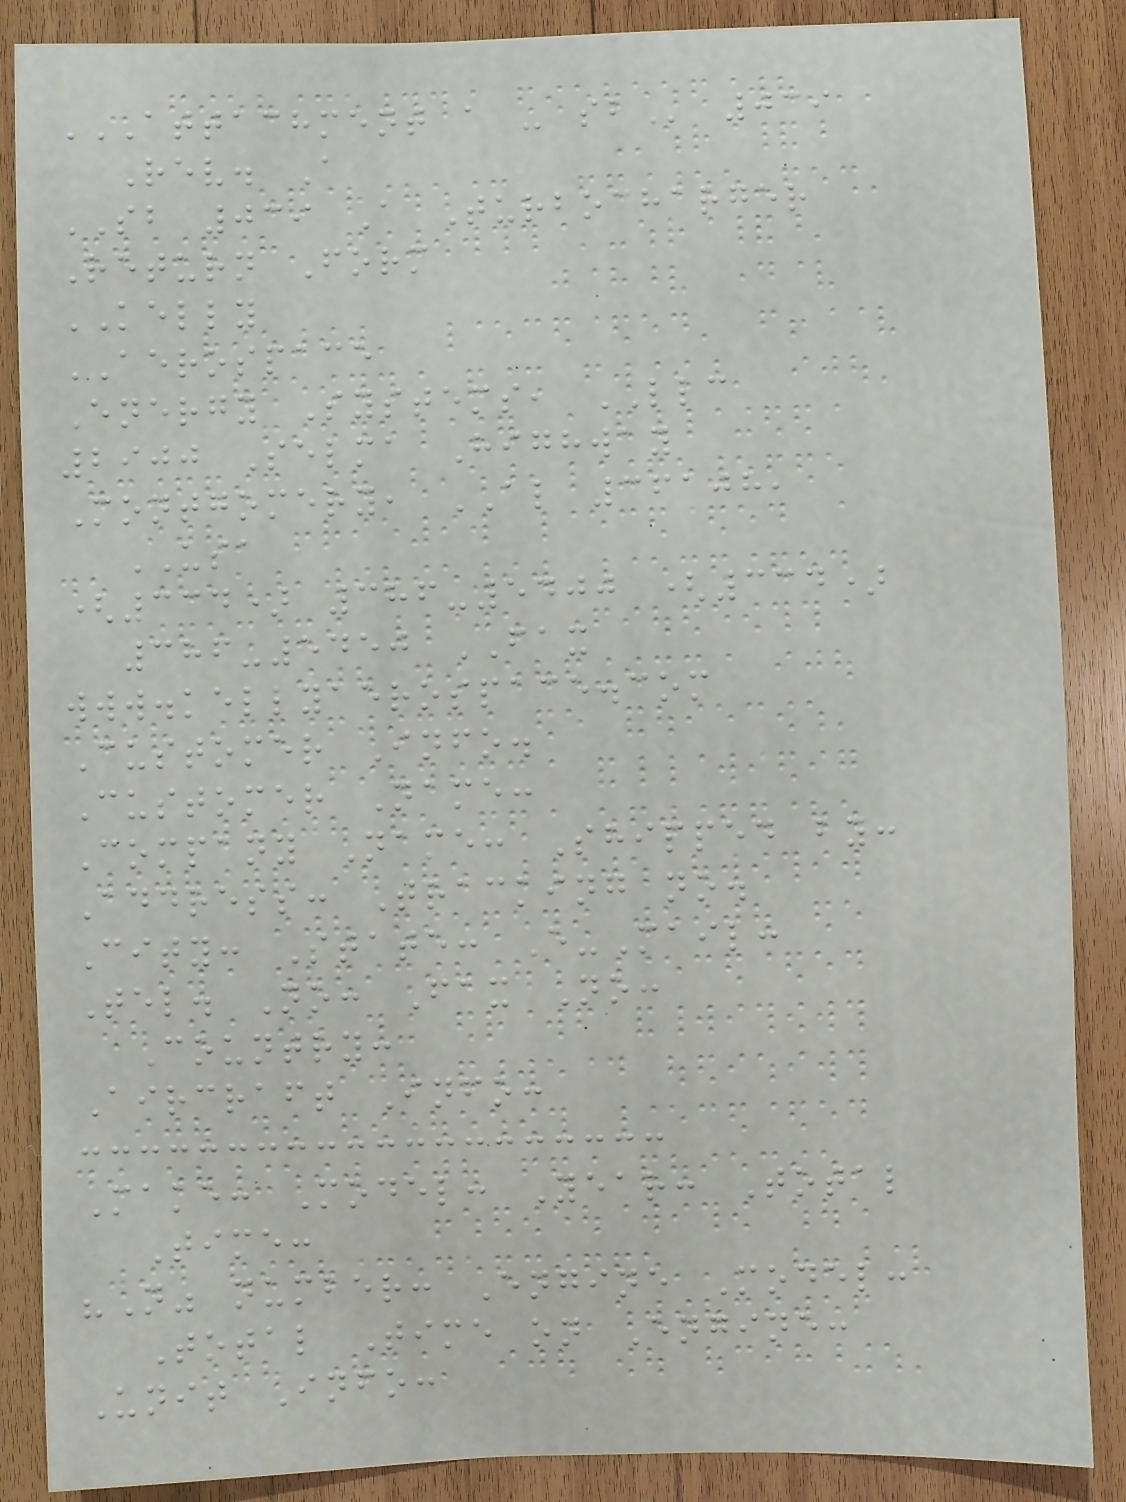ATTACHMENT A - SB 039
Rev. A
SB 039 A Turbocharger
Return Form
KELLY
AEROSPACE
Energy Systems, LLC
2900 Selma Highway
Montgomery, AL 36108,
USA
(334) 386-5400 (334)
386-5450 FAX
www.kellyaerospace.com
Customer Info.
Customer Name:
Company Name: Shipped by:
Address: Tracking no.
City: State: E-Mail:
Tel. No: Fax No:
Country:
Aircraft Info:
Make: Model: Year: Total
Time:
"N" number: Engine Model:
Total Time on Engine:
Unit Info:
